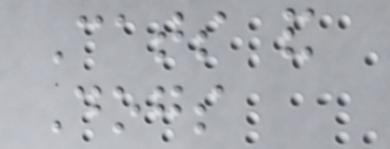Cats and
Dogs
